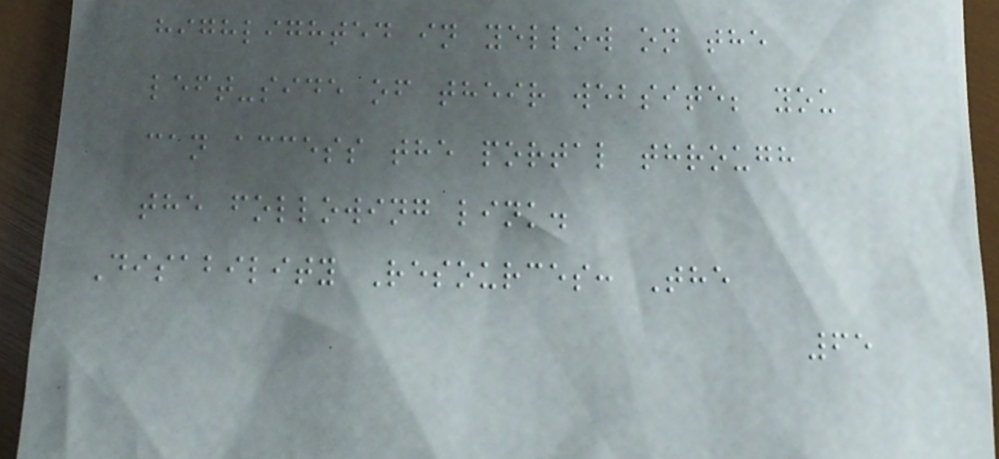highlighted in yellow on the
left-side of their website; you
can access the portal through
the following link.
Disability Resources: The
65
